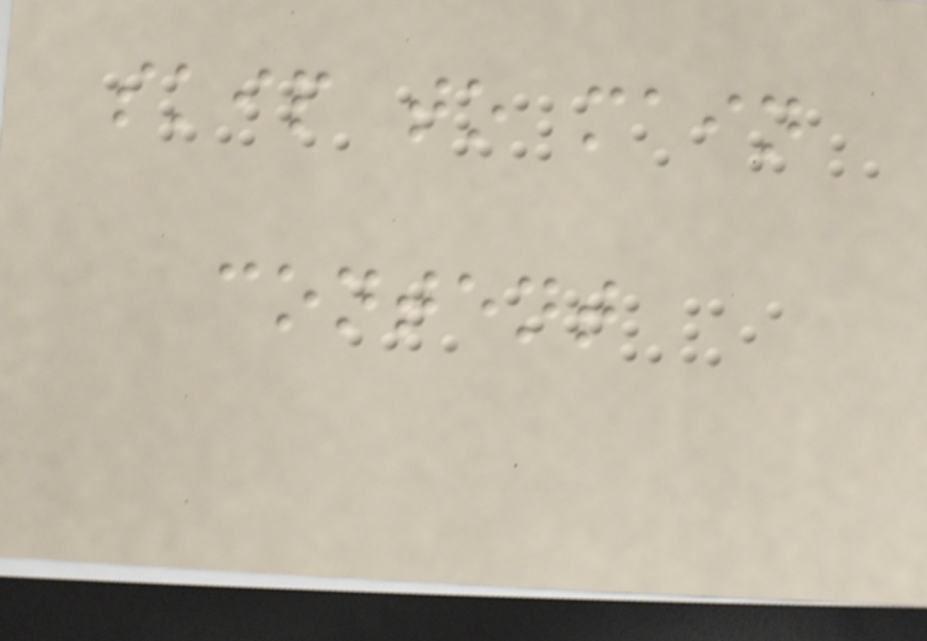skip to main
content
